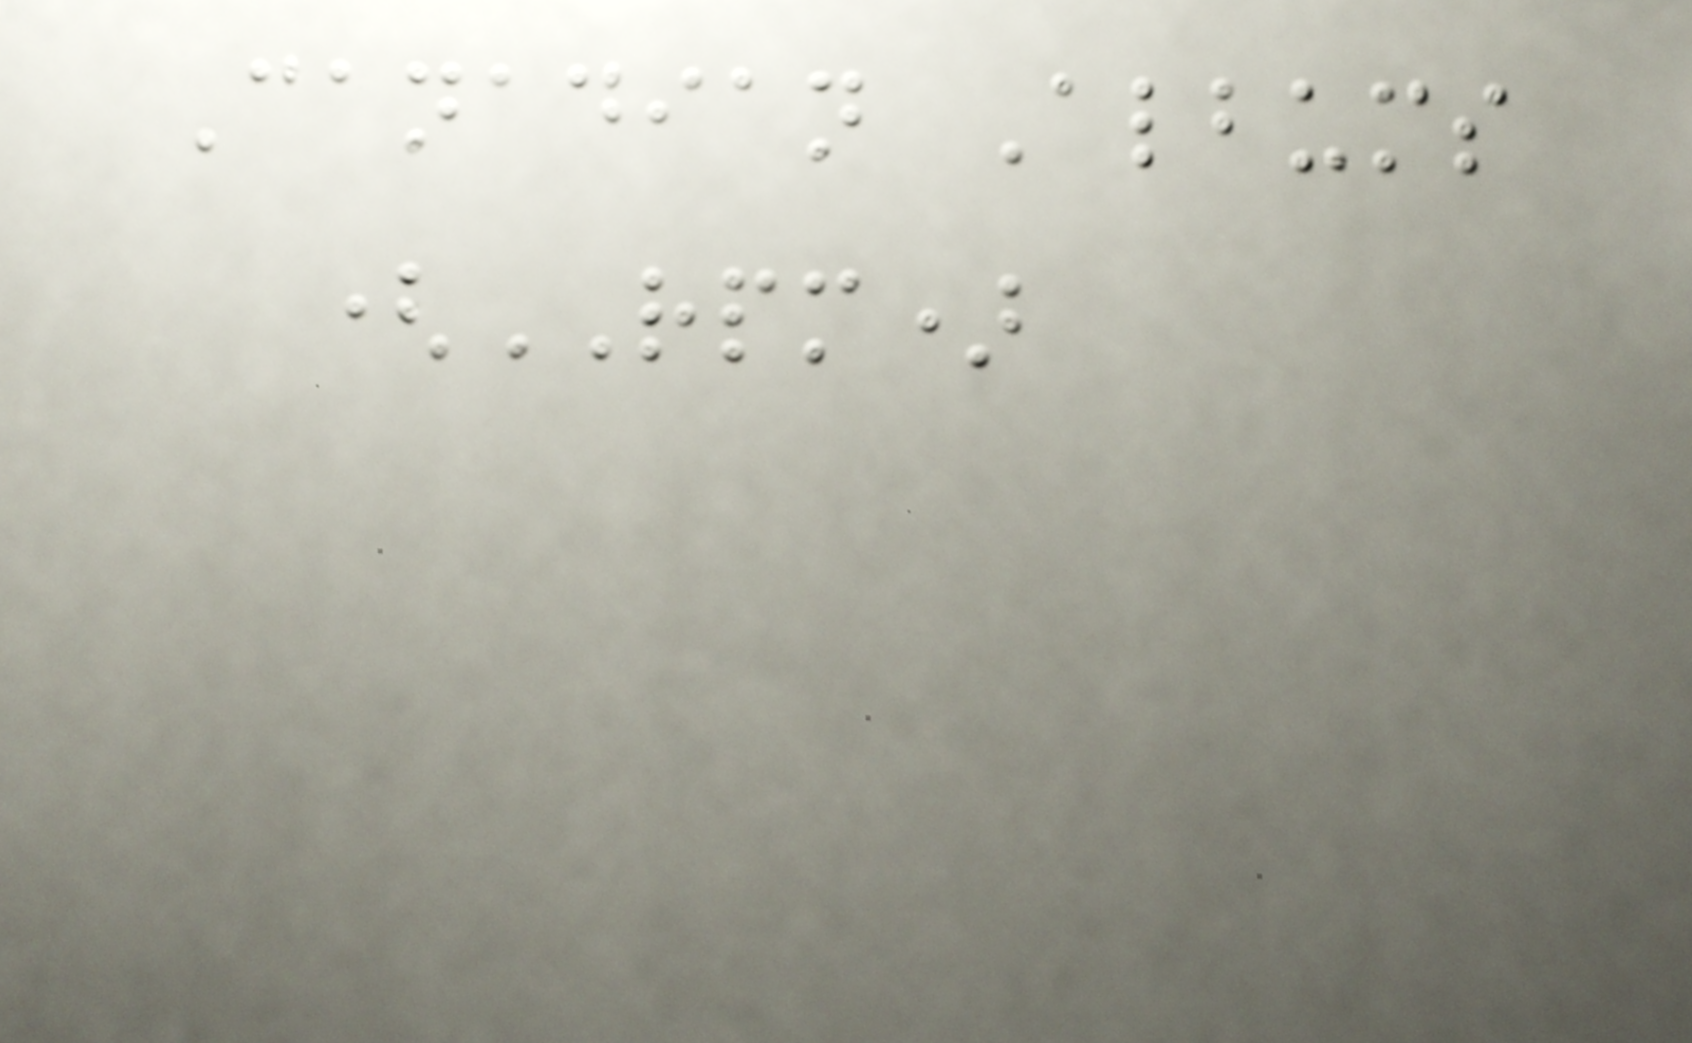Canadian Albums
(RPM)
